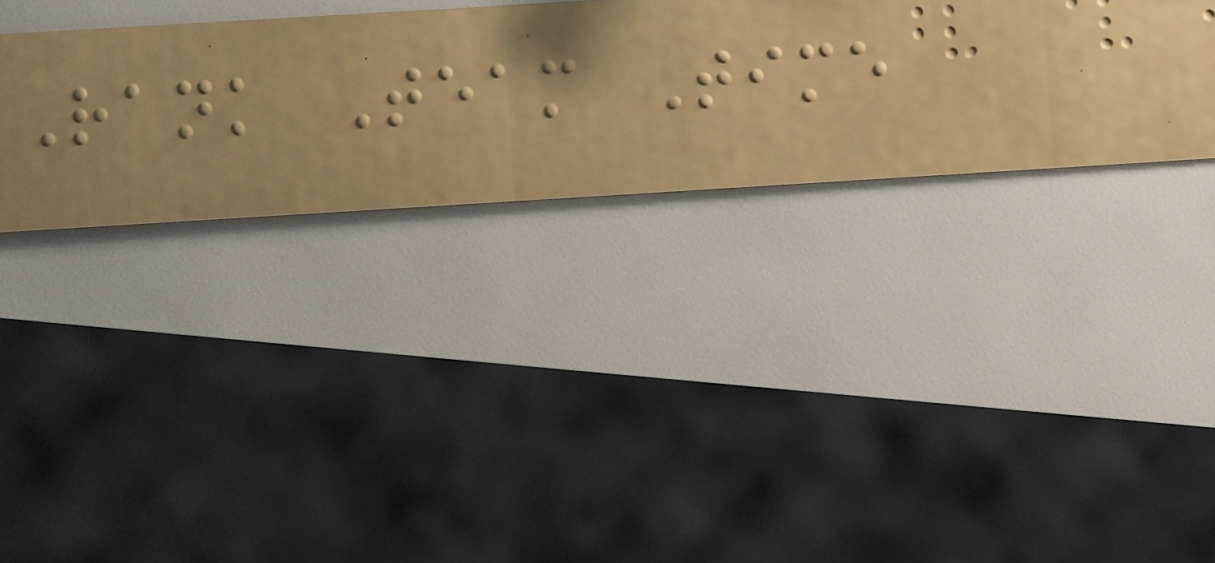Rank Team Time
